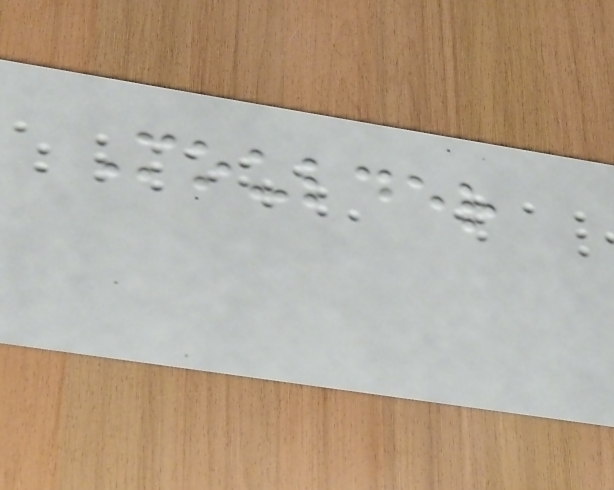Moulder
